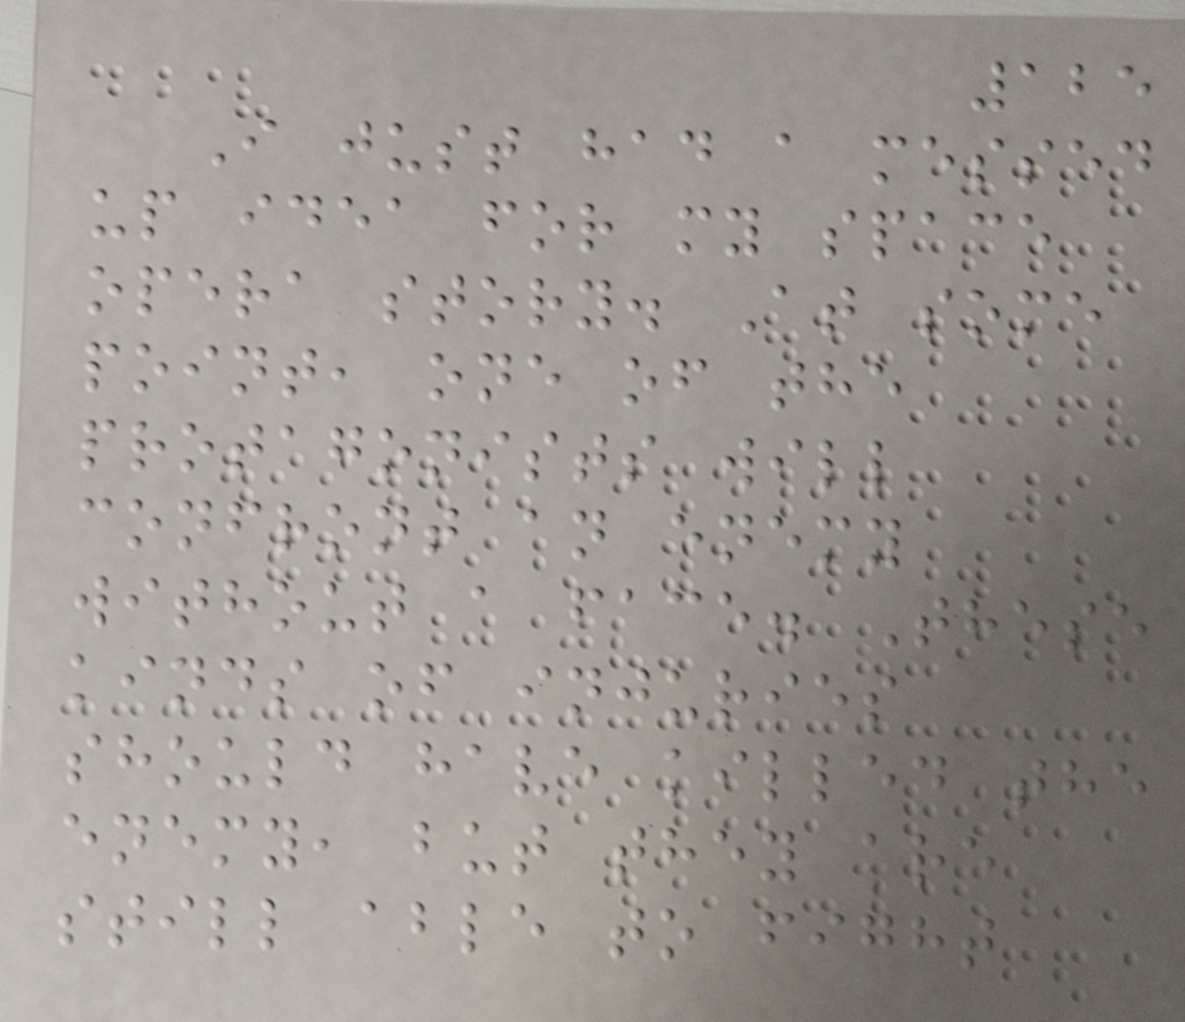125
I just had a messed
up idea for my space
opera story. At some
point, one of the
protagonists will
confront an enemy
without a face. These
kinds of injuries
should have killed the
enemy, but they are
still able to fight
